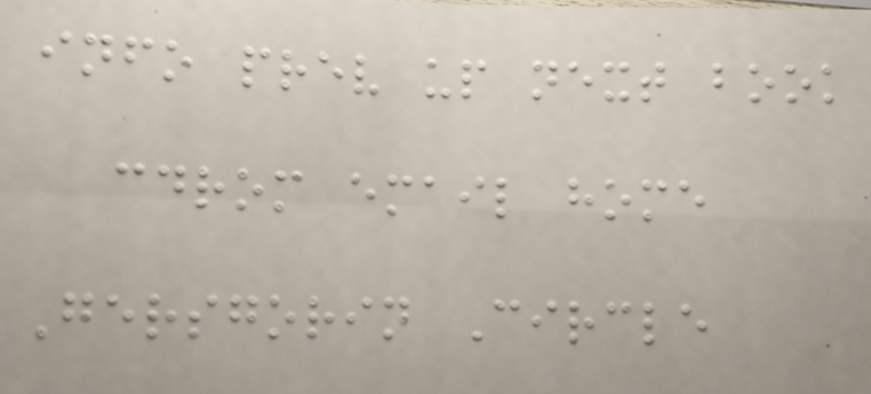info prev up next book
cdrom email home
Gersgorin Circle
